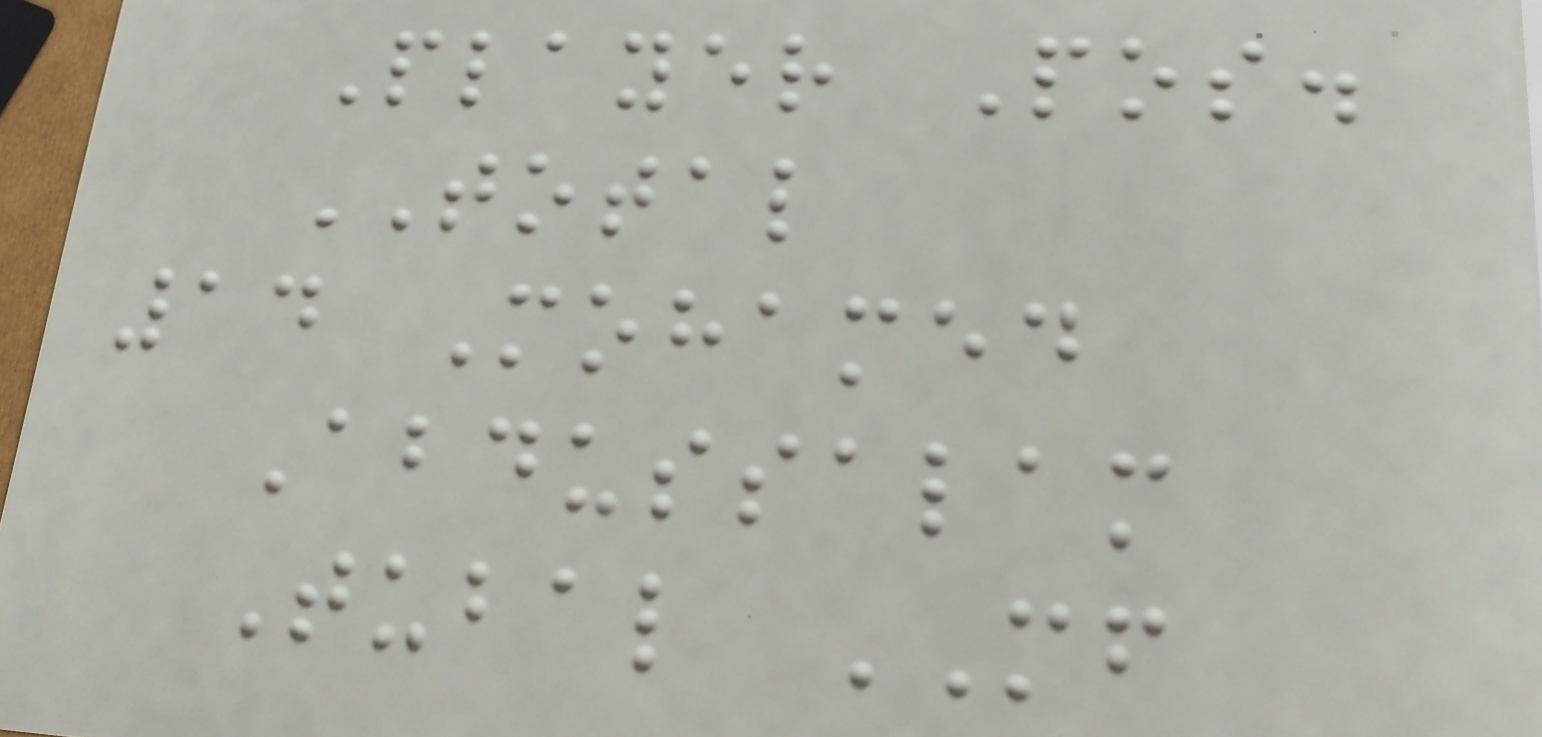Player Pos.
TOTAL
14 Mohamed
Abdussalam
Tubal MF
